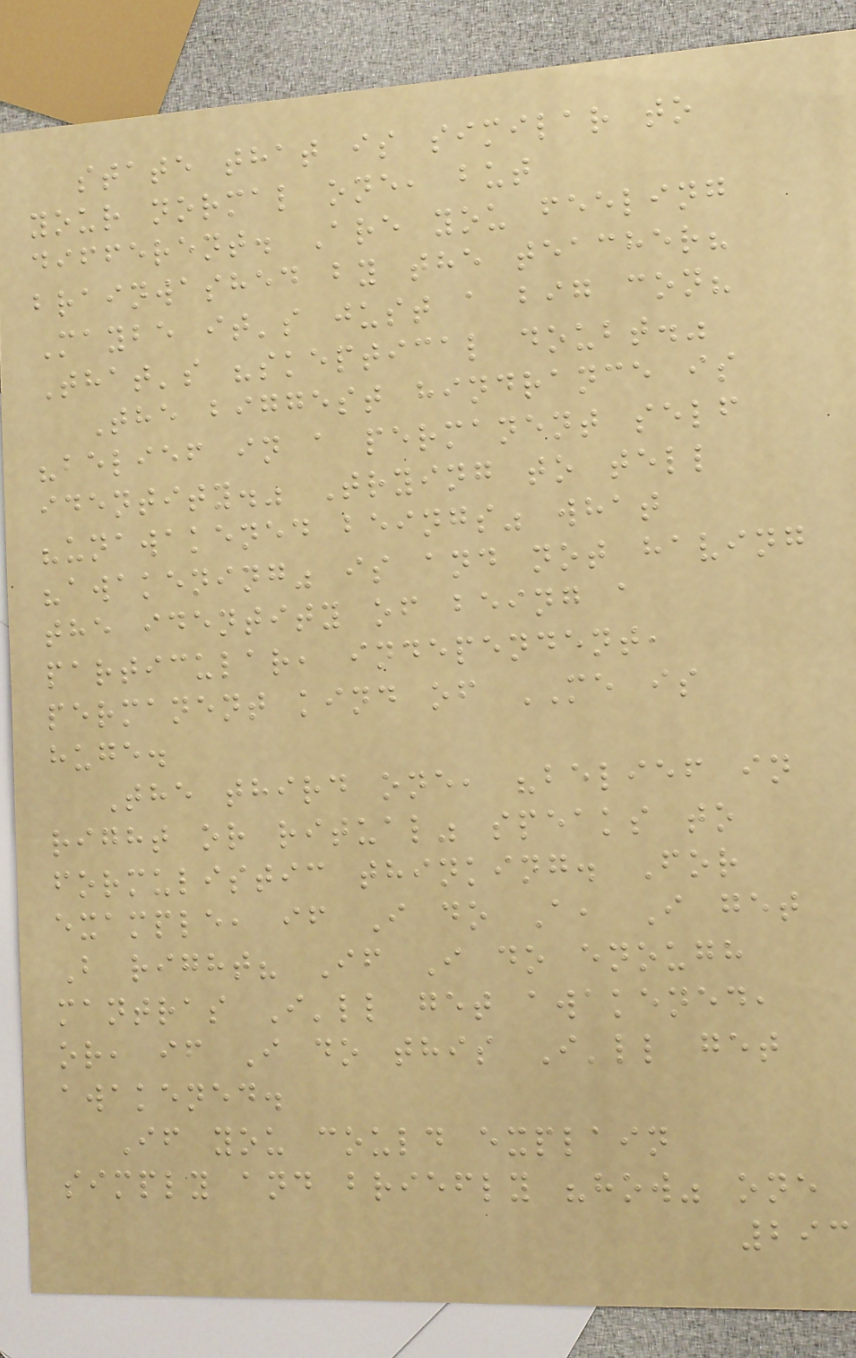state that is similar to
your normal one, but
different. Are you feeling
brainwashed by the teacher?
Maybe it's just a big con?
That's "skeptical doubt."
The biggest hindrance is
"belief in a permanent self
identity." Trying to tell
"unawakened beings" what
"awakening" is and not having
the identity of being a
particular, independent,
permanent kind of ME is
huge.
The third one, "belief in
right or ritual" speaks to
formulistic thinking. For
example, if I do A, I get
B right? If I do enough
mantras I'll get awakened,
or, if I do this I'll get
awakened.
If you could explain
simply and briefly "how" one
293
